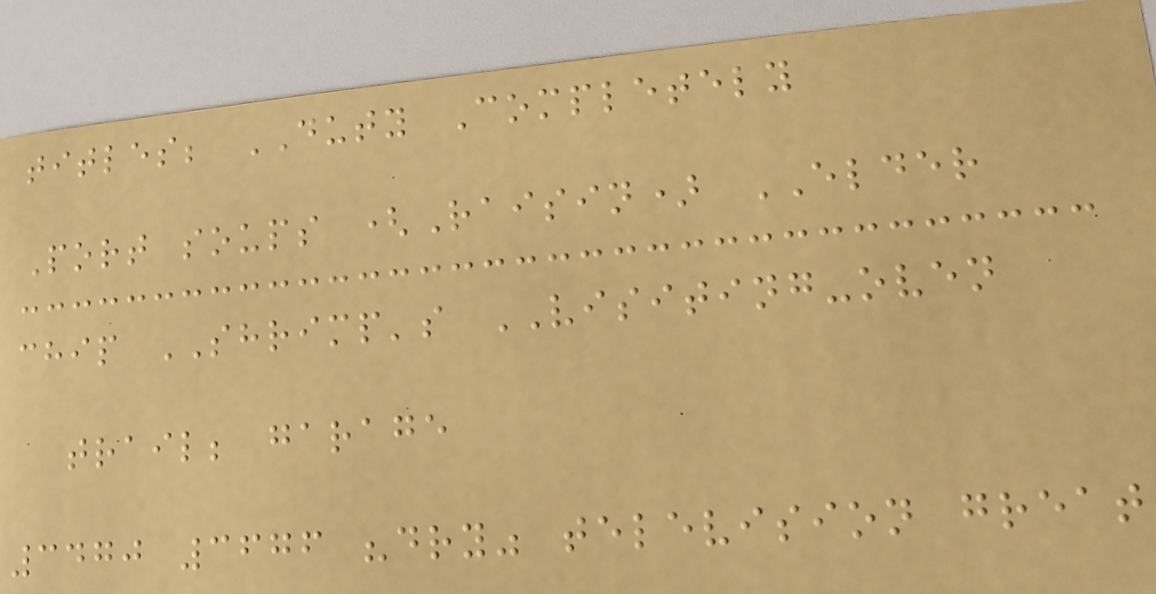titles; DUTY Completely
Port soups (Raisin) ELDER
chip SHRIMP's VISITING-oven
trail; garage
3470 3676 "dry" television great
